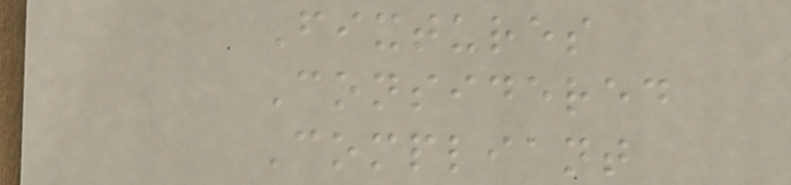Fixtures
Considered
Compliant
